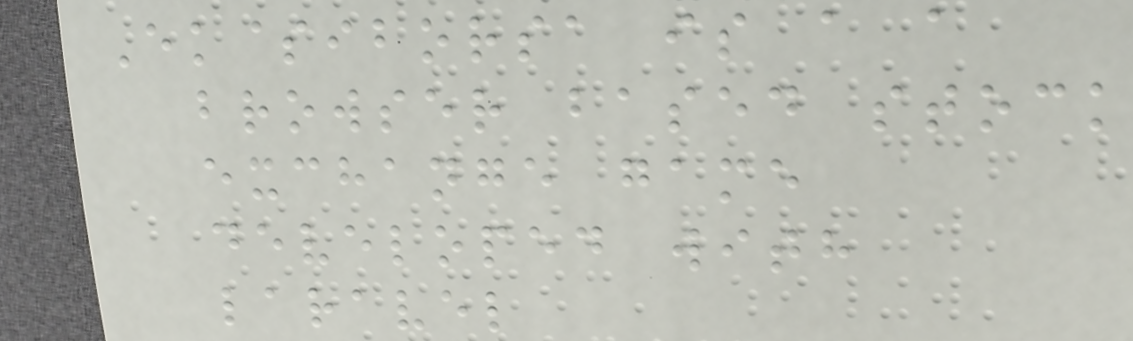Ek$iborsa is a a
browser based stock
exchange game
developed with
laravel
